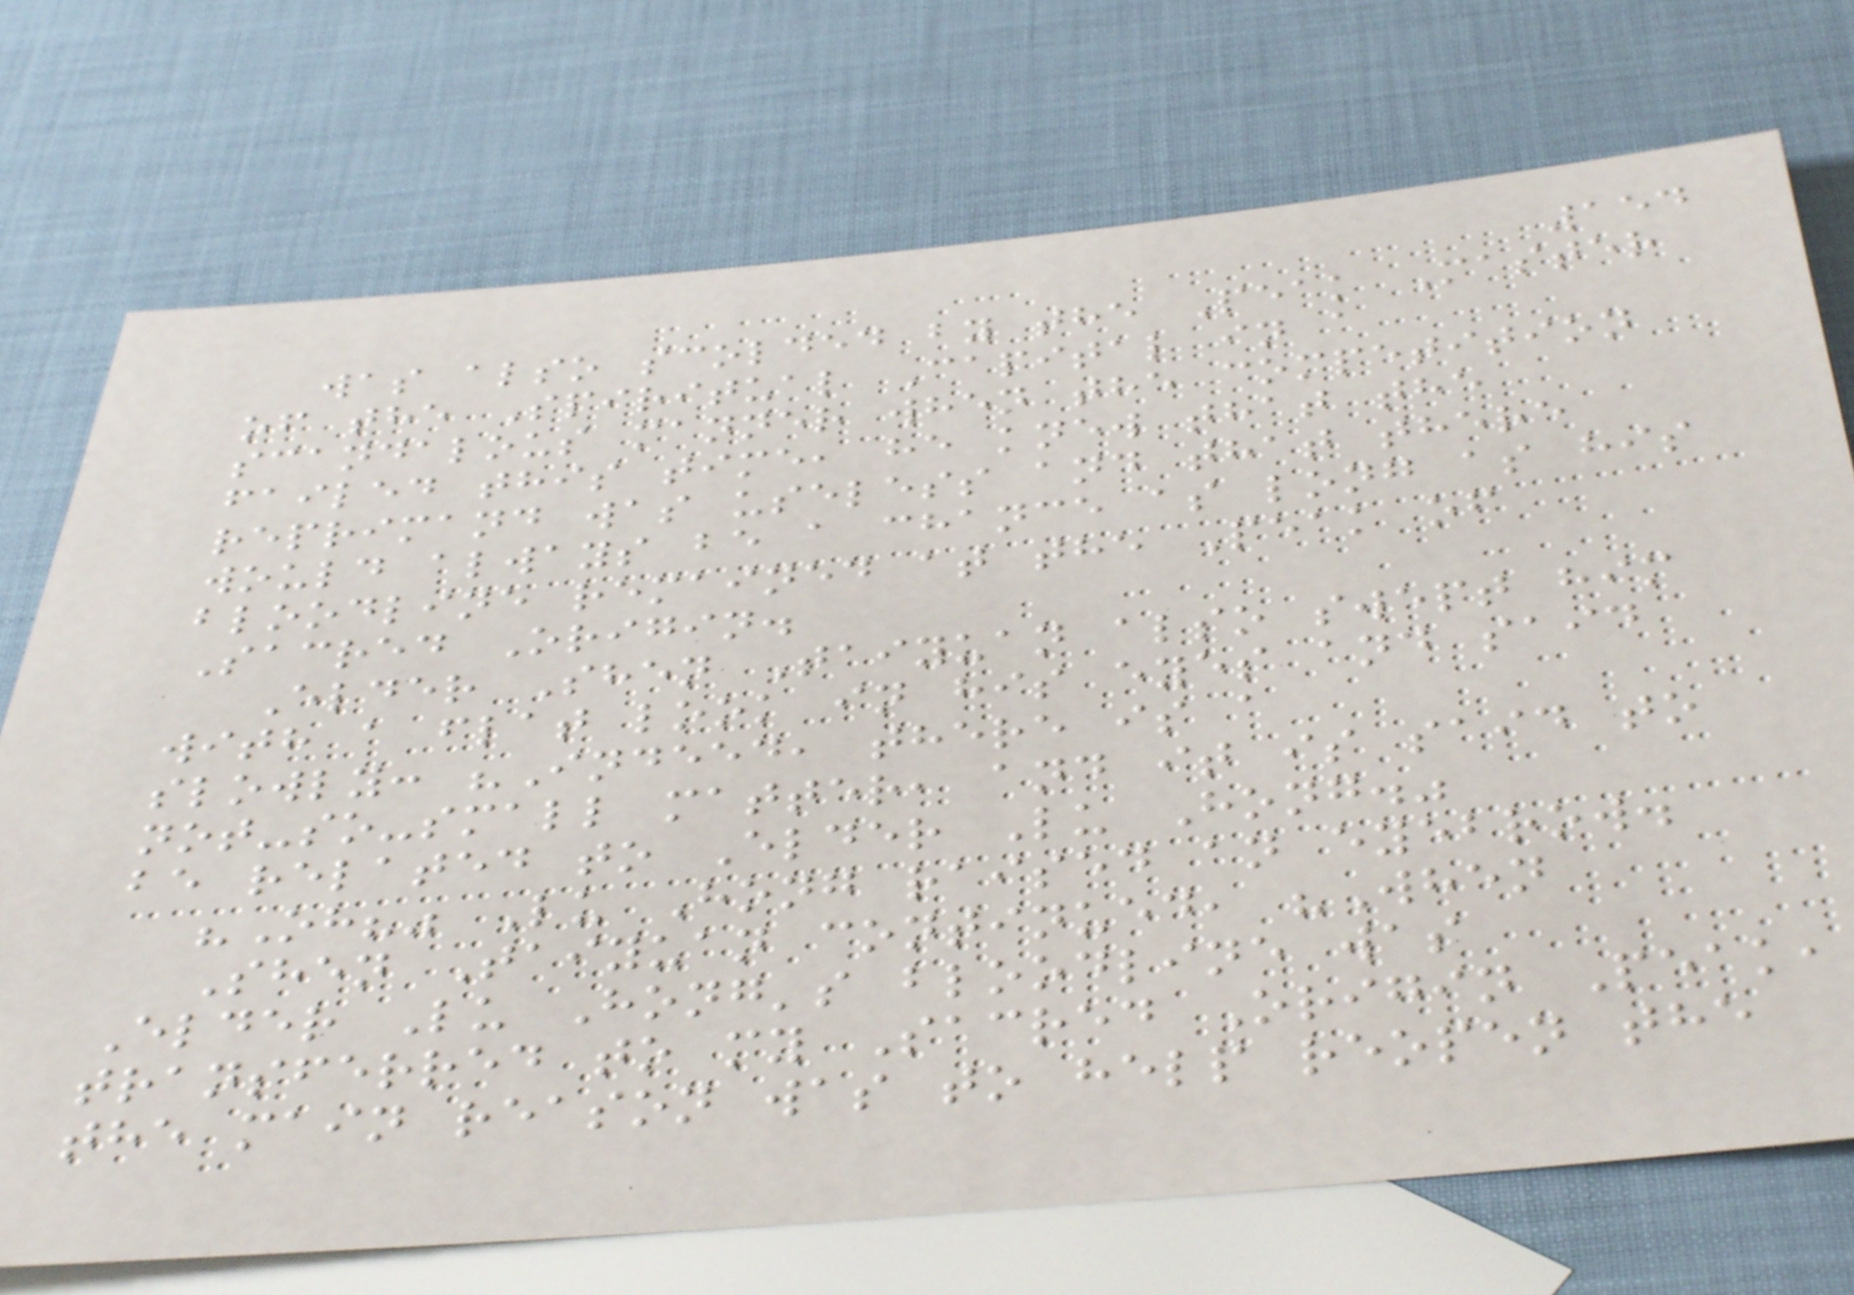154
was also scolded by the Peak Master
of the Spiritual Capital in a
scandalous manner when the competition
failed this time, he knew that the
reprimand was useless and that there
would always be a chance as long as his
bloodline remained at the Peak of
Sacred Origin.
Elder Shen Taiyuan also swept him
with a flat look in his eyes and said
slowly: "Indeed, there is a
not-so-small matter, and it is said to
be related to Elder Lu Hong."
"Oh?" Lu Hong raised an eyebrow.
Shen Taiyuan continued, "When
Elder Lu Hong's bloodline was
transferred to my Sacred Origin Peak,
the main reason was to help reopen the
